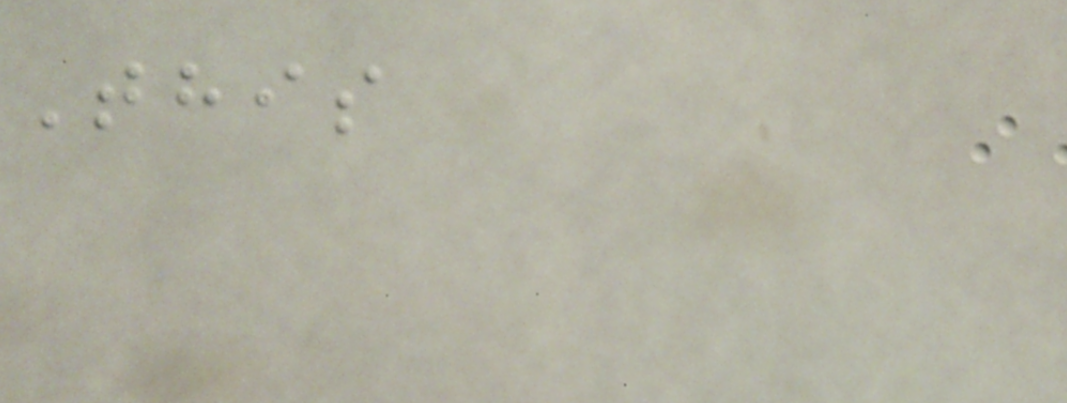This
